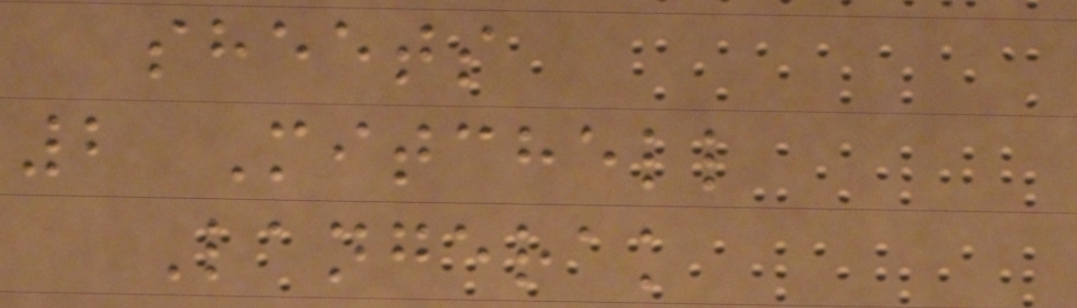sheets
2 Mitchell
Langerak
